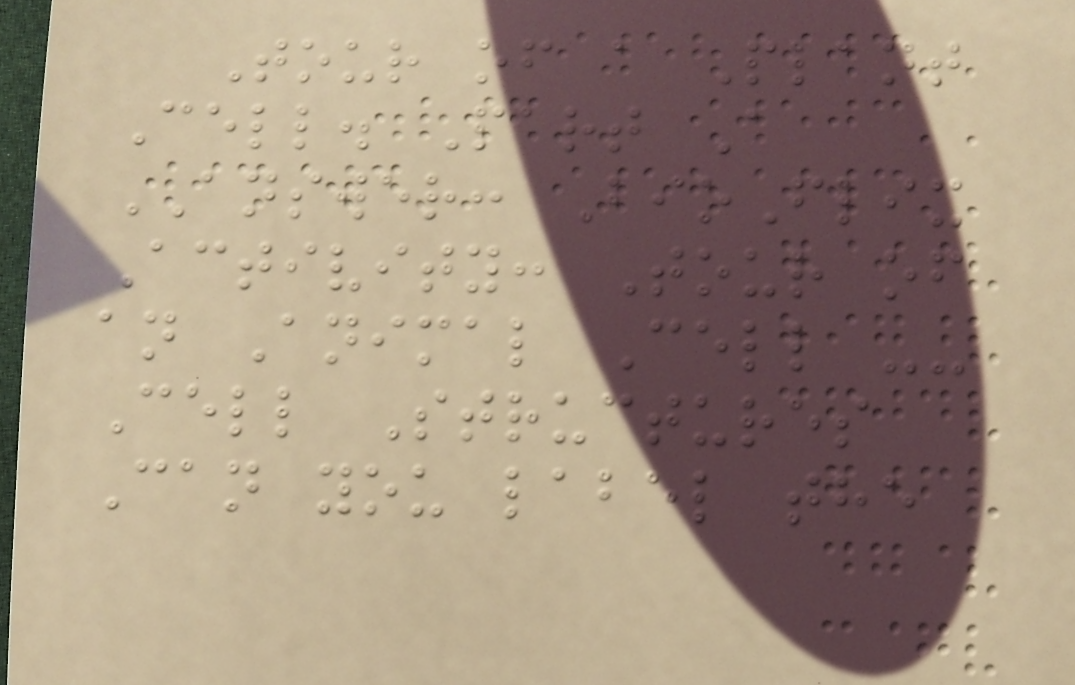Tour of a Plant
Cell. Part A
ANSWER: BioFlix
Activity: Tour of
an Animal Cell --
Cell Structures
Can you label the
